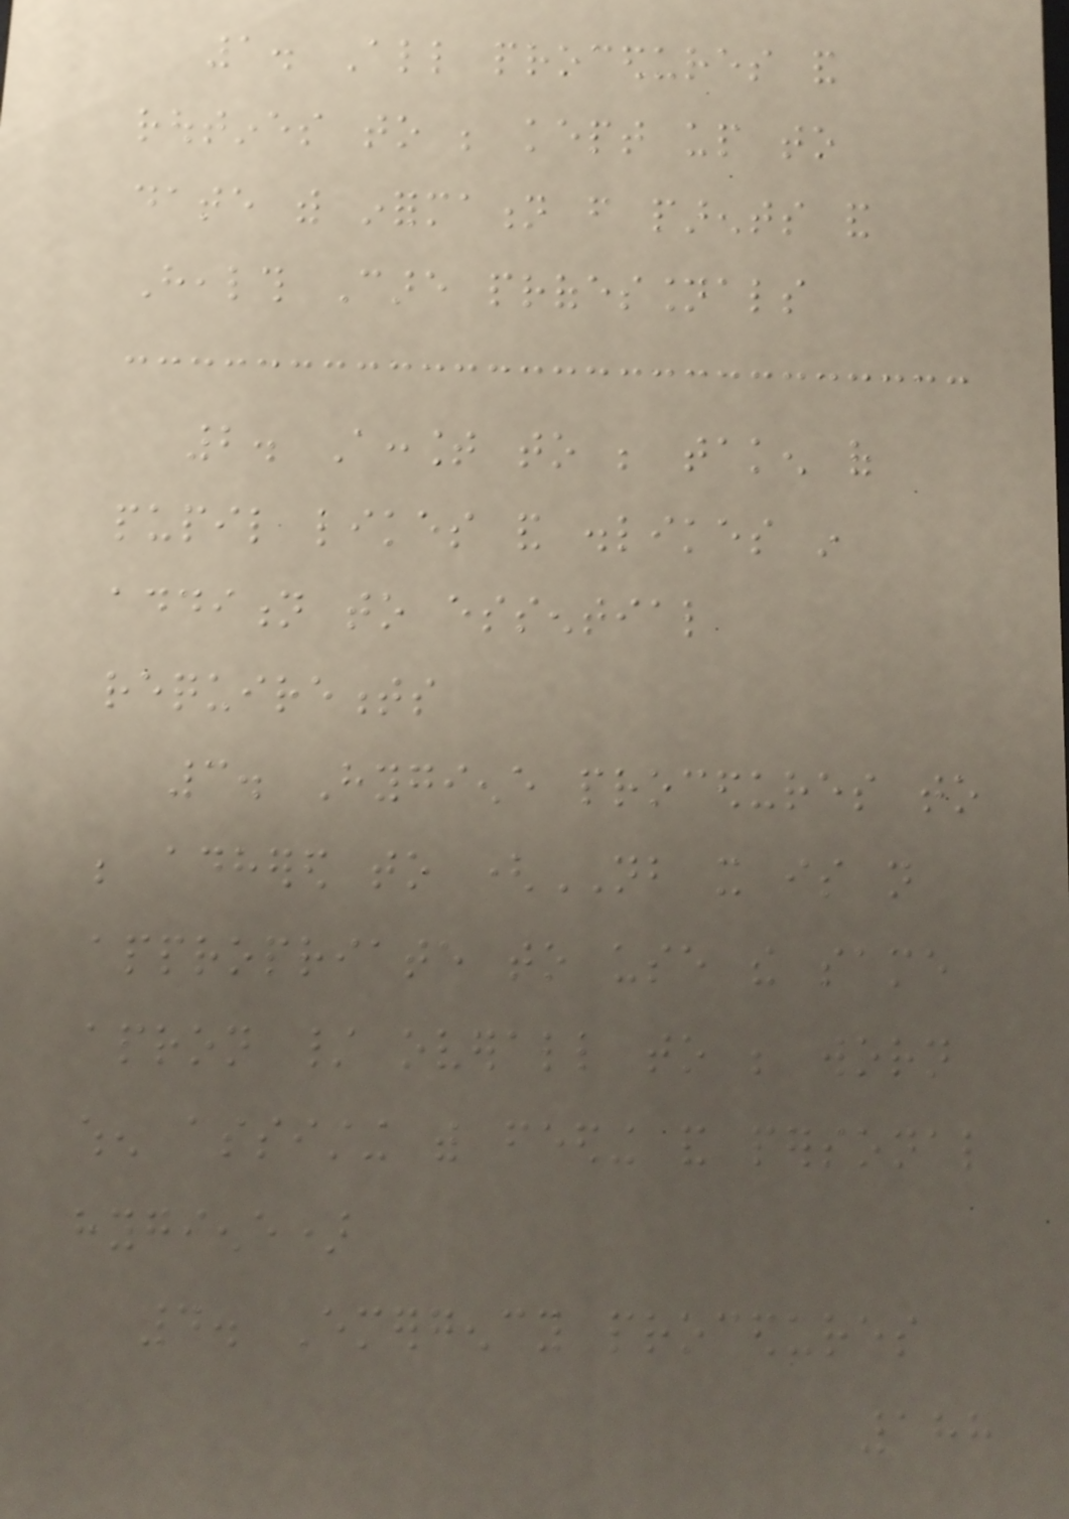1. All procedures and
routines to be kept up to
date with information from parents and
Health Care professionals
2. Account to be taken of
pupil likes and dislikes in
addition to essential
requirements
3. Hygiene procedures to
be adhered to (NB it is not
appropriate to use the same
apron / overall to be worn
when assisting with feeding and personal
hygiene)
4. Emergency procedures
188
